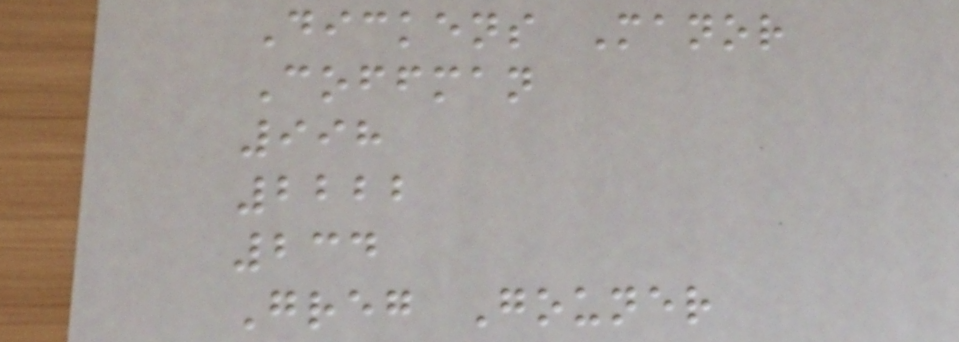Dickens Manor
Coffman
998
2222
234
Greg Gouner
